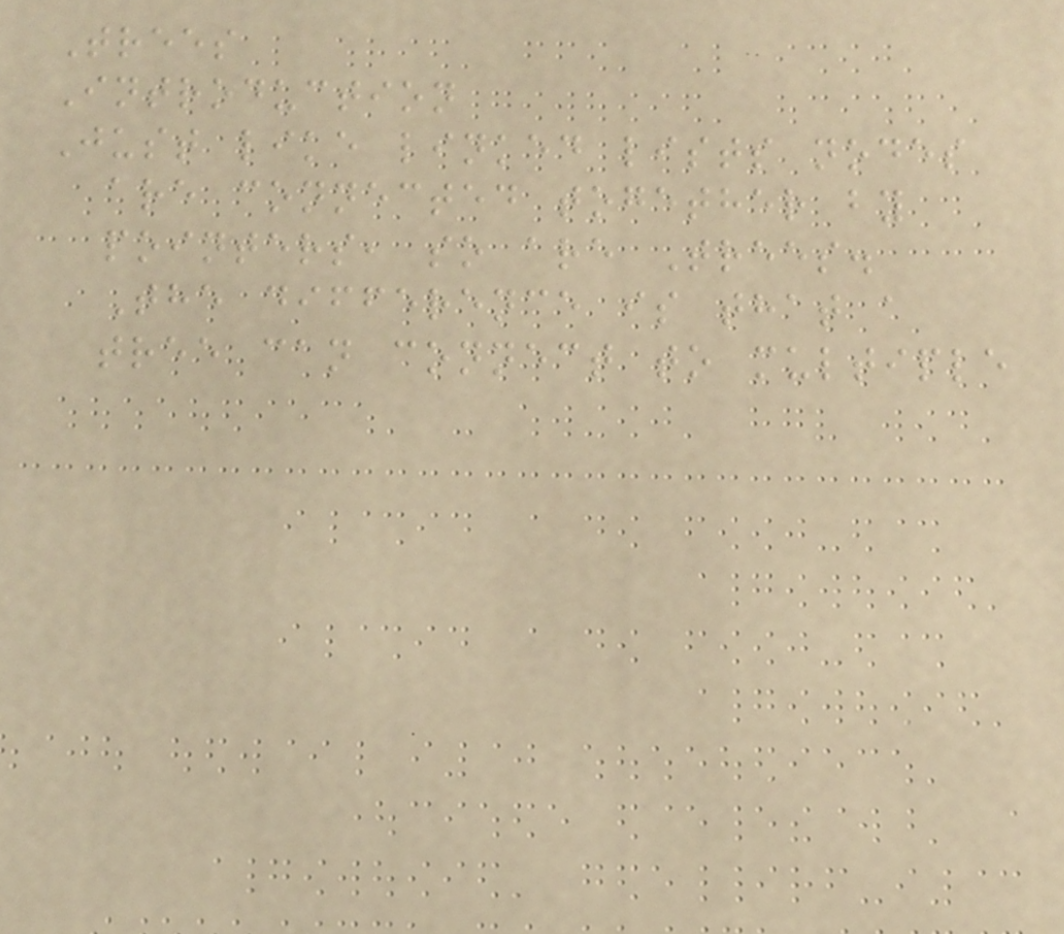Trees
Introduction
Just like linked lists nodes
are connected together by
pointers, so are Trees.
The difference is that a
tree can connect to multiple
